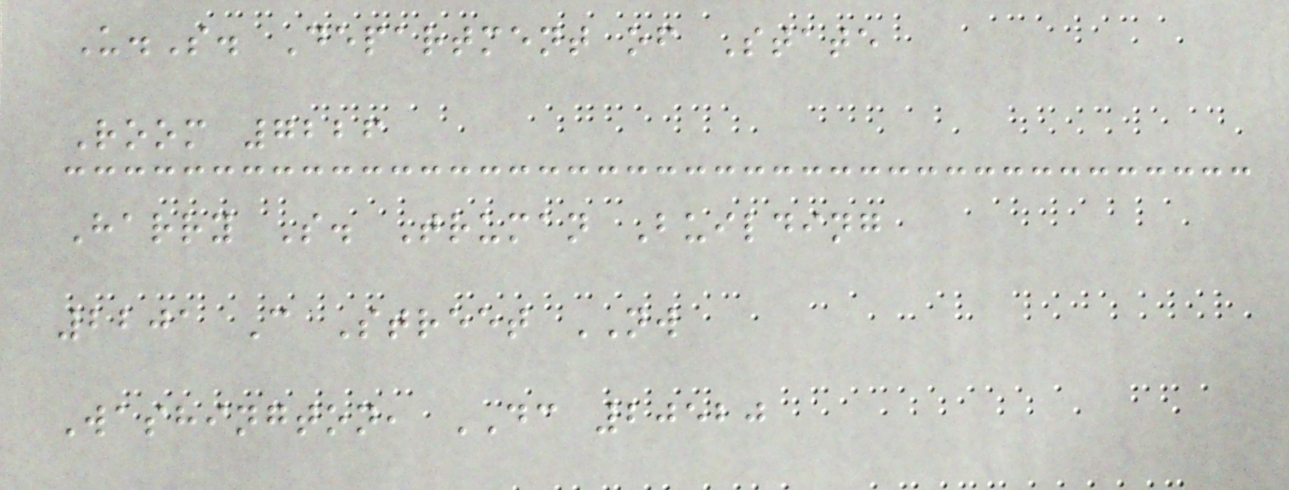U.S. Department of State
Room 7226
Harry S. Truman Building
2201 C Street NW
Washington, DC 20520
